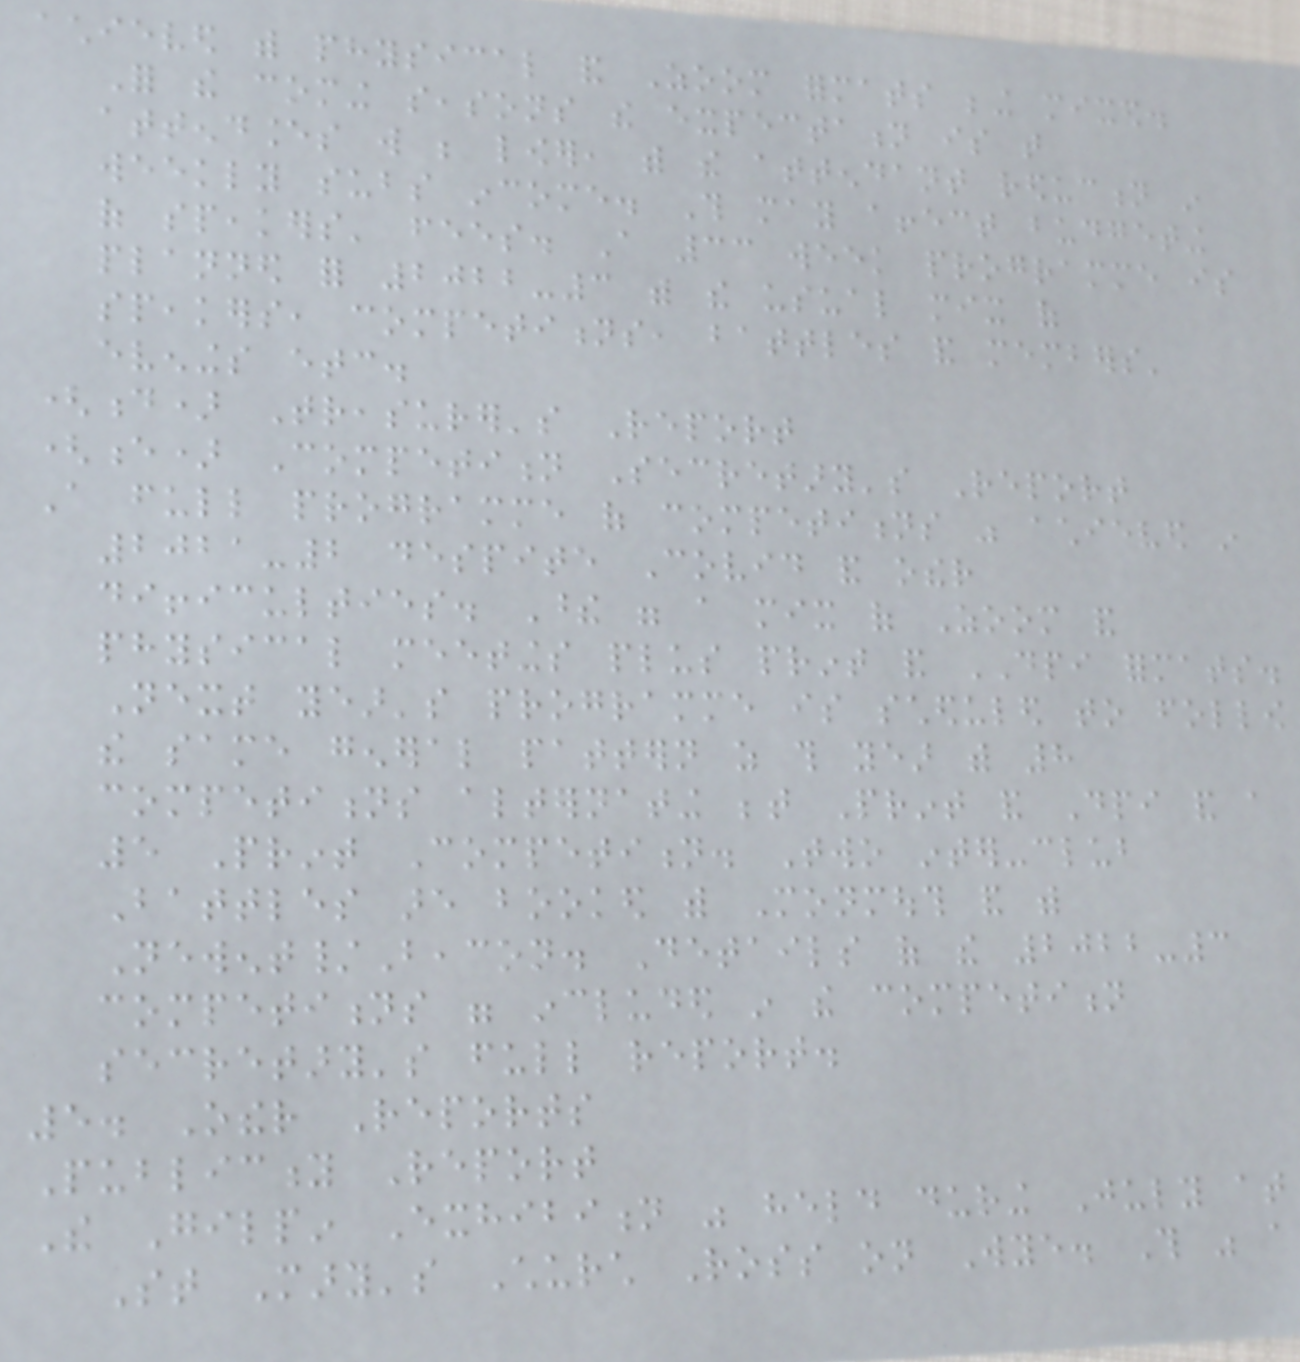achieved with physical and Zoom formats being mixed.
For the coming seasons the expectation is that
attendances will be lower, with the attendant reduction in
weekly subs income. This may affect budgeting
of speakers' fees. A 33 week programme is
planned for 2022-3 with the usual mix of
speakers, competitions, battles and members'
evenings etc.
(d) Treasurer's Report
(e) Competition Secretary's Report
A full programme of competitions was achieved in
2021-2 despite Covid and other
difficulties. These were a mix of Zoom and
physical meetings plus print and DPI formats.
Next year's programme is scheduled to follow
the same general pattern as this year with 8
competitions alternating between Print and Dpi and a
5 Print Competition. Two inter-club
Battles are booked with Monmouth and with
Newent/Beacon. Details of the 2022-3
competitions were included in the competition
secretary's full report.
5. Other Reports
Publicity Report
The Gilpin Exhibition was held during July at
St Mary's Church Ross on Wye. This was a
